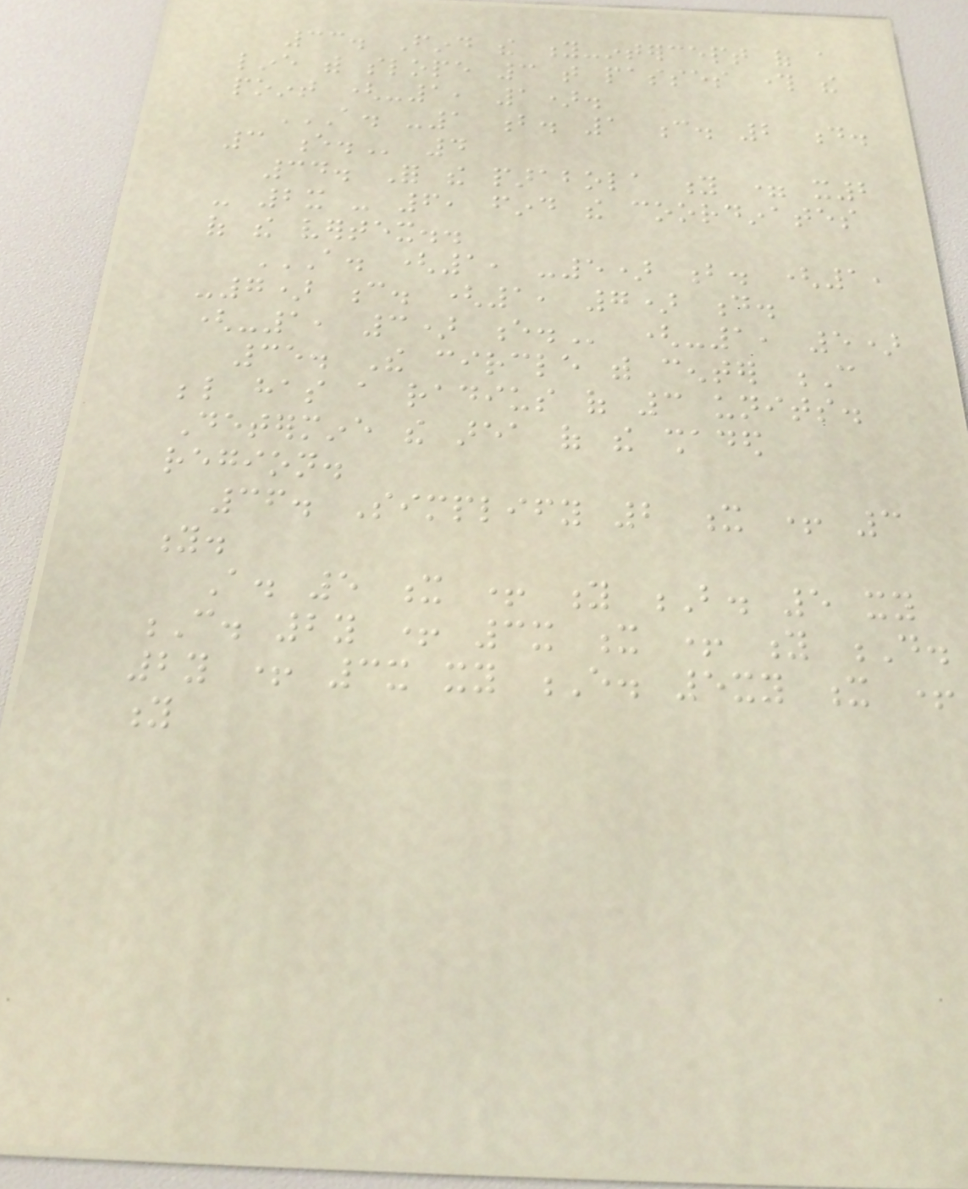33. Find the y-intercept of a
line with slope 3 that passes through the
point (-1, 1).
A. -1 B. 1 C. 2 D.
3 E. 4
34. For the parabola y = x2
- 2x - 6, find the coordinates
of the vertex..
A. (1, -5) B. (1,
-7) C. (1, 7) D.
(-1, 3) E. (-1, 5)
35. The circle with center C
below has a radius of 3 units.
Determine the area of the shaded
region.
36. Simplify 2 x + 3
y.
A. 5 x + y B. 5 xy
C. 2y + 3x x + y D.
2y + 3x xy E. 5xy x +
y
